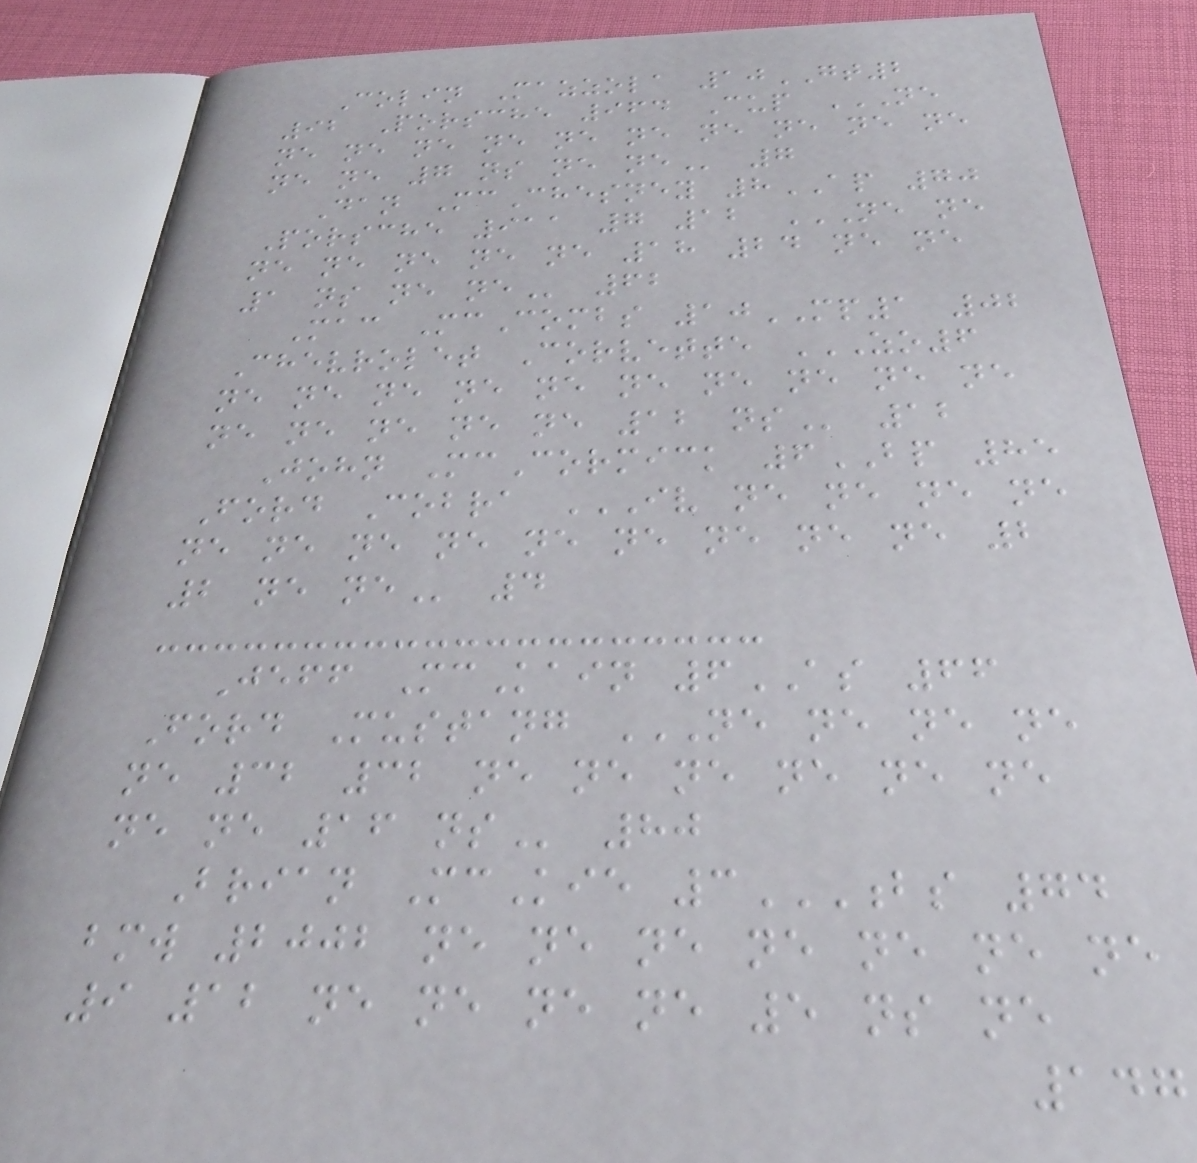Colin Mazzola 10GT2
92 Porsche 964 Cup NE
NE NE NE NE NE NE NE NE NE NE
NE NE 7 NS NE NE 7
Dan McChesney 8AP 70
Porsche 911 7 12 NE NE
NE NE NE NE NE 18 24 NE NE
1 NS NE NE 62
Mac McCombs 10MP1 02
Chevrolet Corvette ZO6
NE NE NE NE NE NE NE NE NE NE
NE NE NE NE NE 12 NS 12
John McCormick 6BP 85
Ford Cobra IV NE NE NE NE
NE NE NE NE NE NE NE NE NE 2
2 NE NE 4
Jeff McKain 6AS 66
Ford Mustang NE NE NE NE
NE 32 32 NE NE NE NE NE NE
NE NE 16 NS 80
Brian McKie 3BS 74
BMW 2002 NE NE NE NE NE NE NE
9 12 NE NE NE NE 5 NS NE
147
